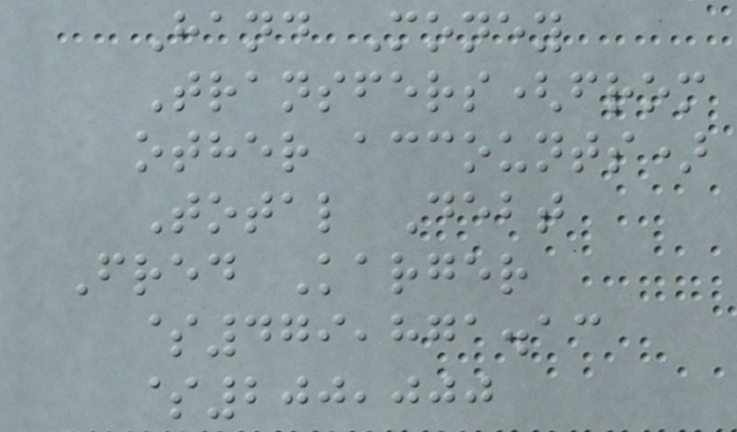Hand Money
Transfers(from
other accounts)
Total Debt
Fred Karger
$479,871.13
$200,000
